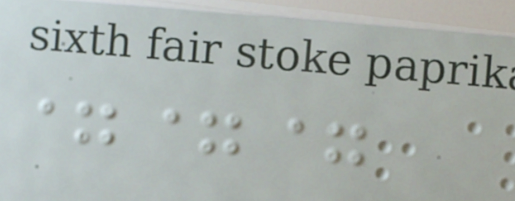===
